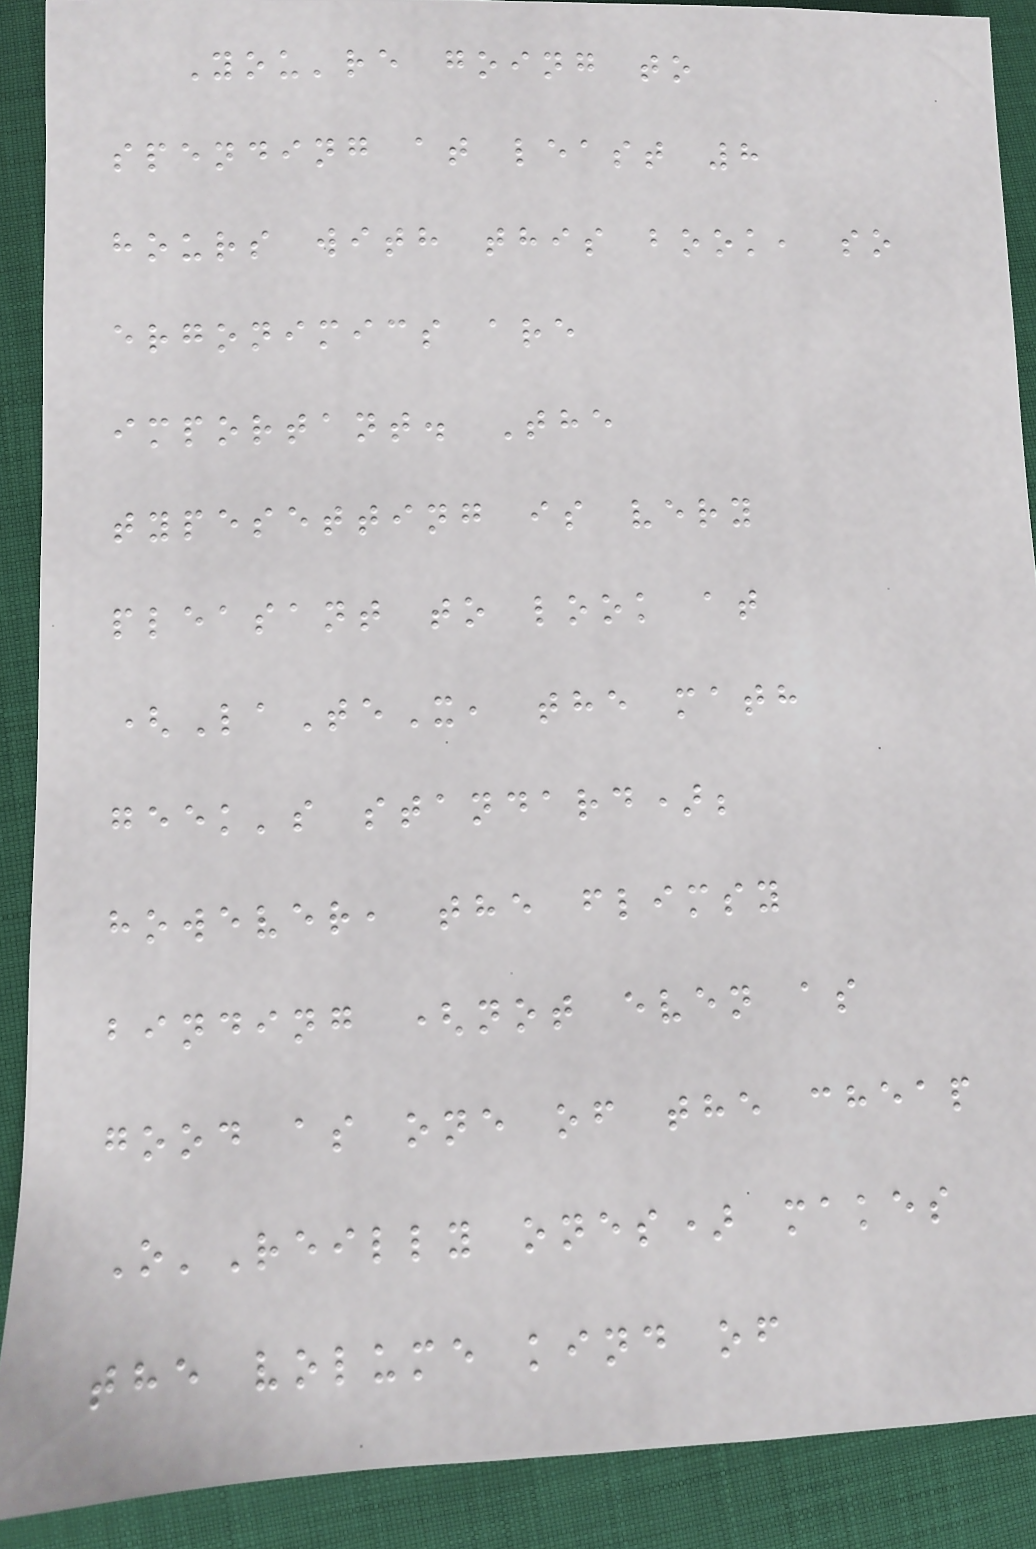You're going to
spending at least 8
hours with this book, so
ergonimics are
important. The
typesetting is very
pleasant to look at
(LaTeX, the math
geek's standard);
however, the flimsy
binding (not even as
good as one of the cheap
O'Reilly ones) makes
the volume kind of
